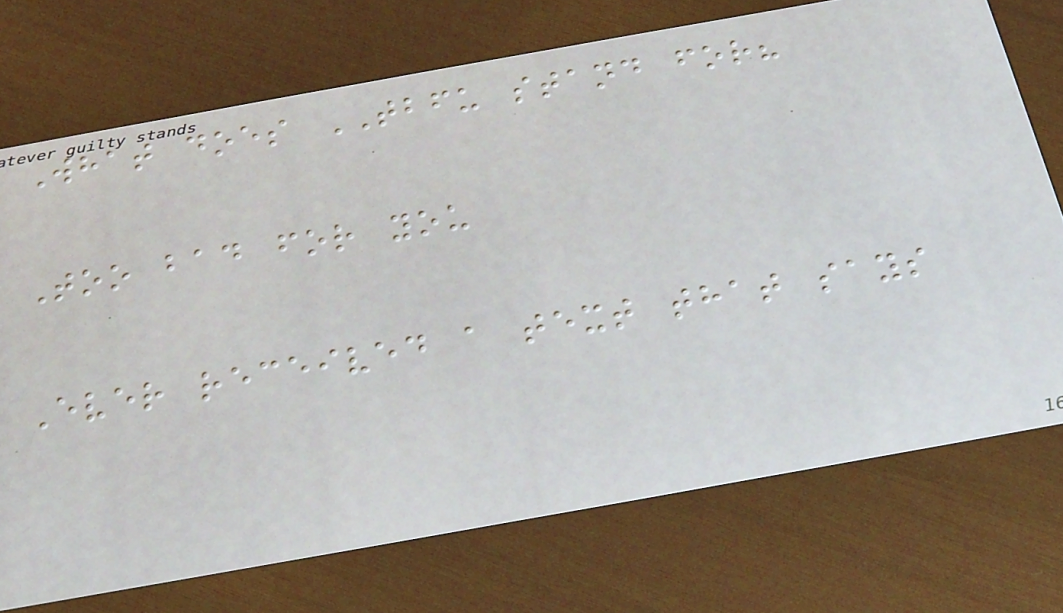What does TBFU stand for?
Too bad for you
Ever received a text that says
